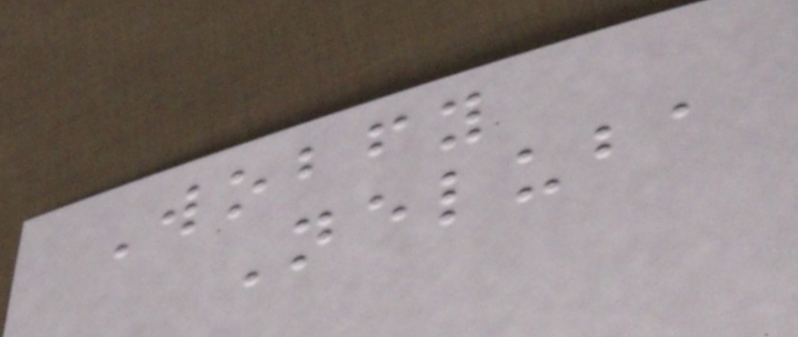Wobfy
Neluba
